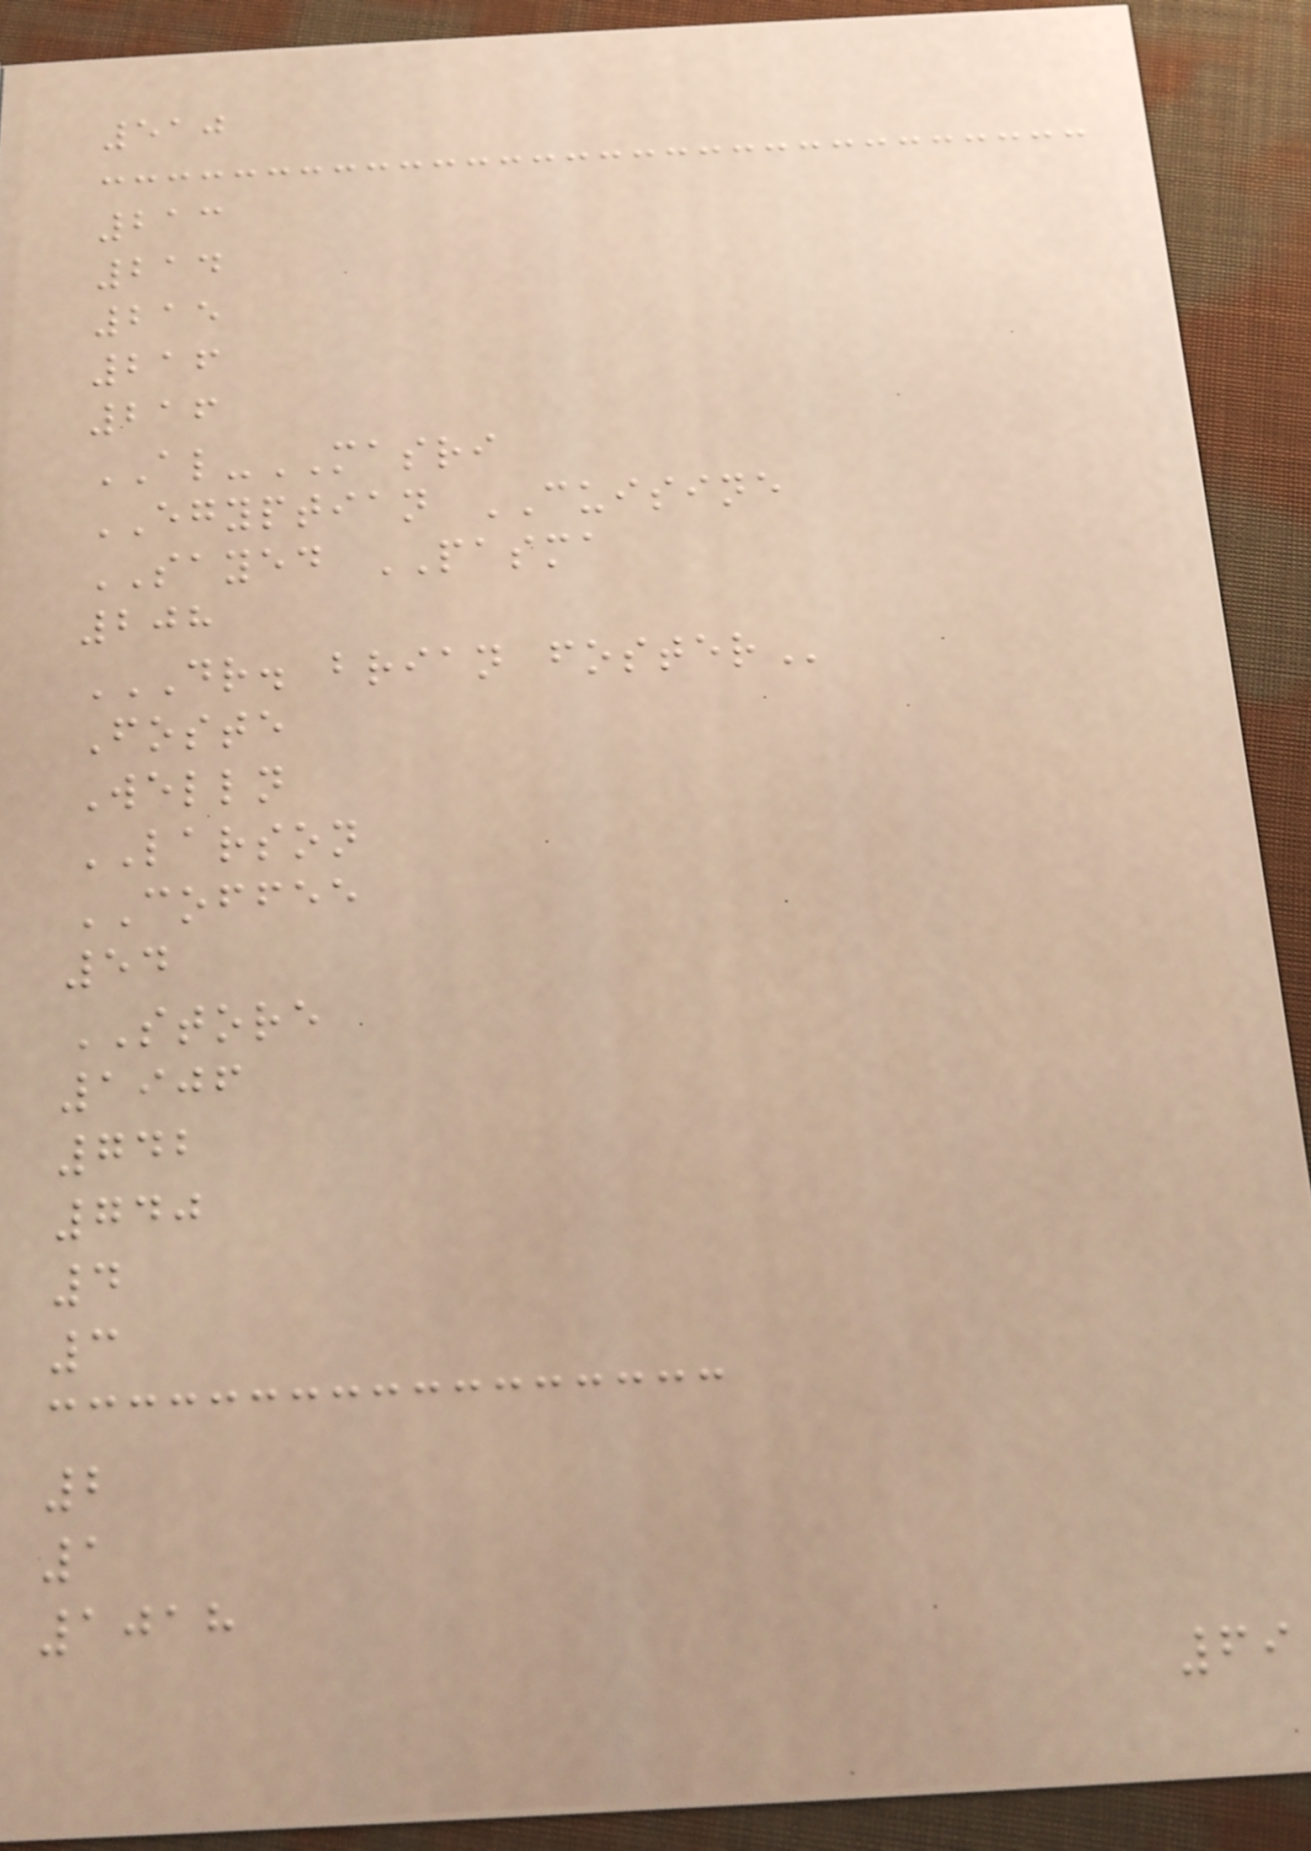510
213
214
215
216
216
AL-MASRI
EGYPTIAN CUISINE
SAYED PASMA
208
DR. BRIAN FOSTER
Foste
Welln
LARSON
COFFEE
54
STORE
1906
742
740
4
3
2
1
1018
69
